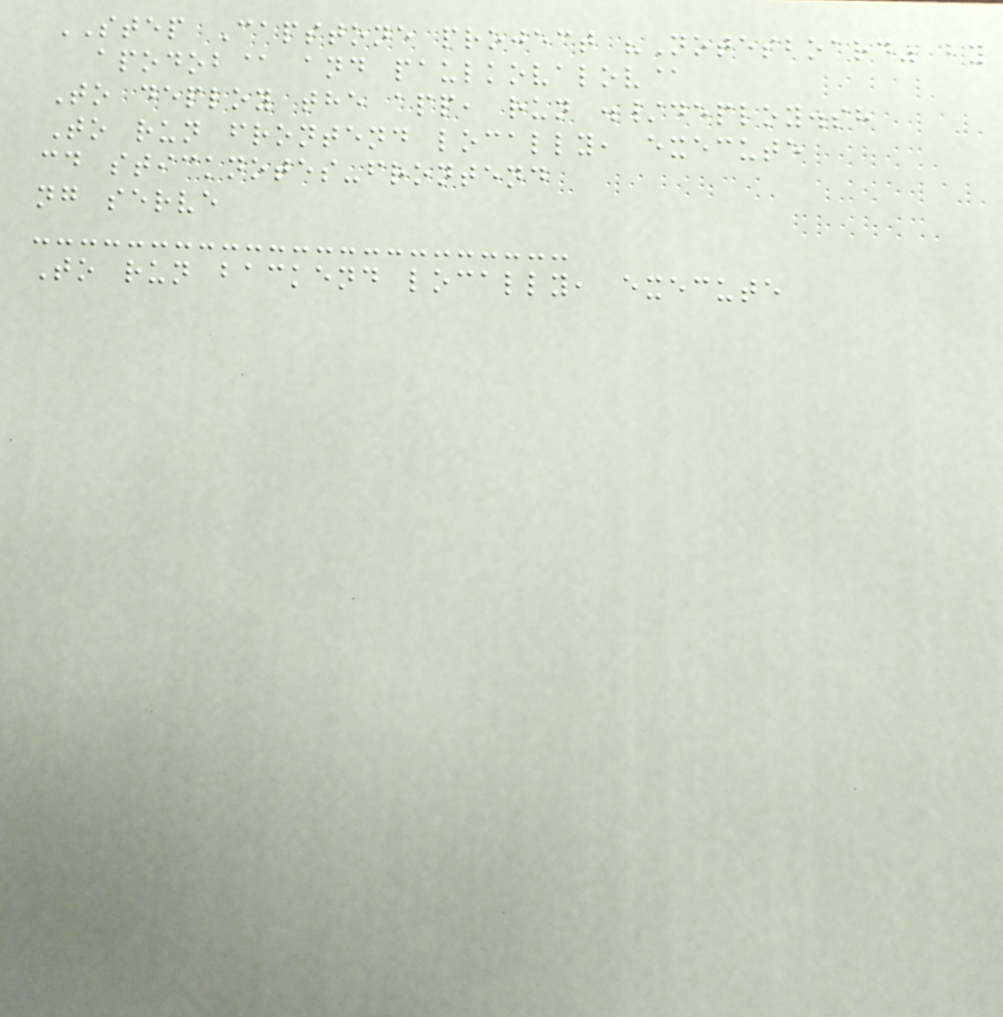STEP Capstone project "Notesboard" by
apodob@ and paulkovalov@
To deploy the app, run ./deploy.sh
To run frontend locally, execute
cd sticknotes-frontend
ng serve
To run backend locally, execute
